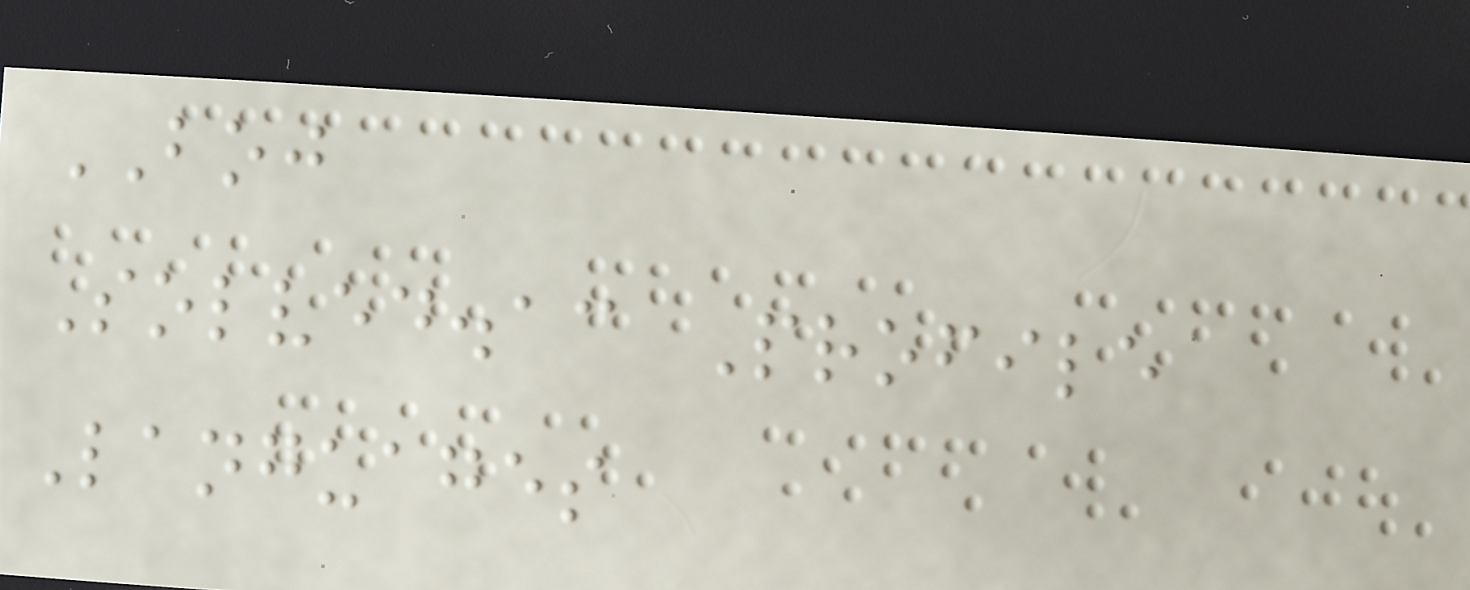BOJ
Solved.ac Profile
Languages
